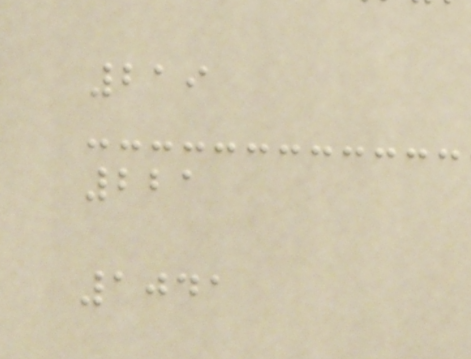219
221
1041
